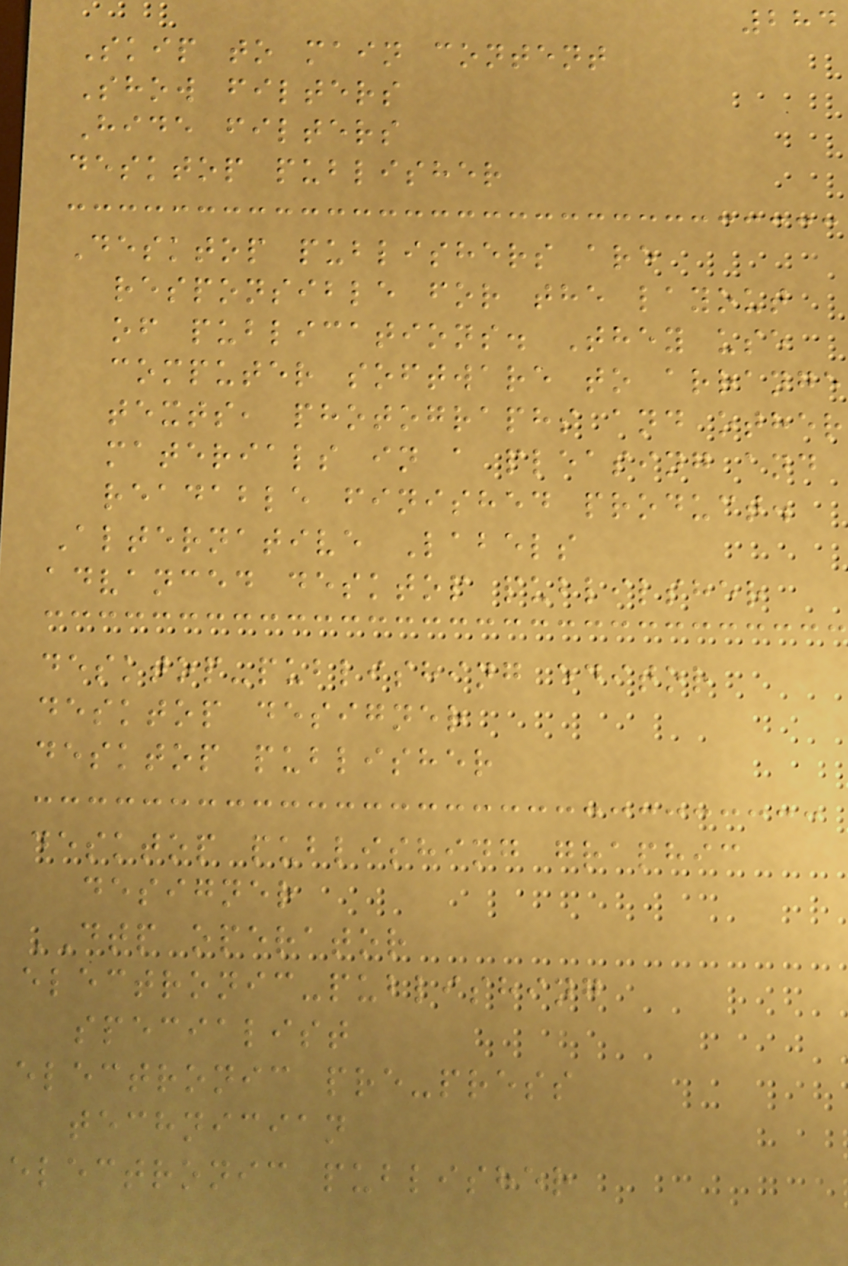284
Skip to main content
Show filters
Hide filters
desktop publisher
Desktop publishers are
responsible for the layout
of publications. They use
computer software to arrange
texts, photographs and other
materials in a pleasing and
readable finished product.
Alternative Labels
advanced desktop publilsher
desktop-publishing editor
desktop designer
desktop publisher
desktop publishing graphic
designer
DTP operator
electronic-publishing
specialist
electronic pre-press
technician
electronic publisher
